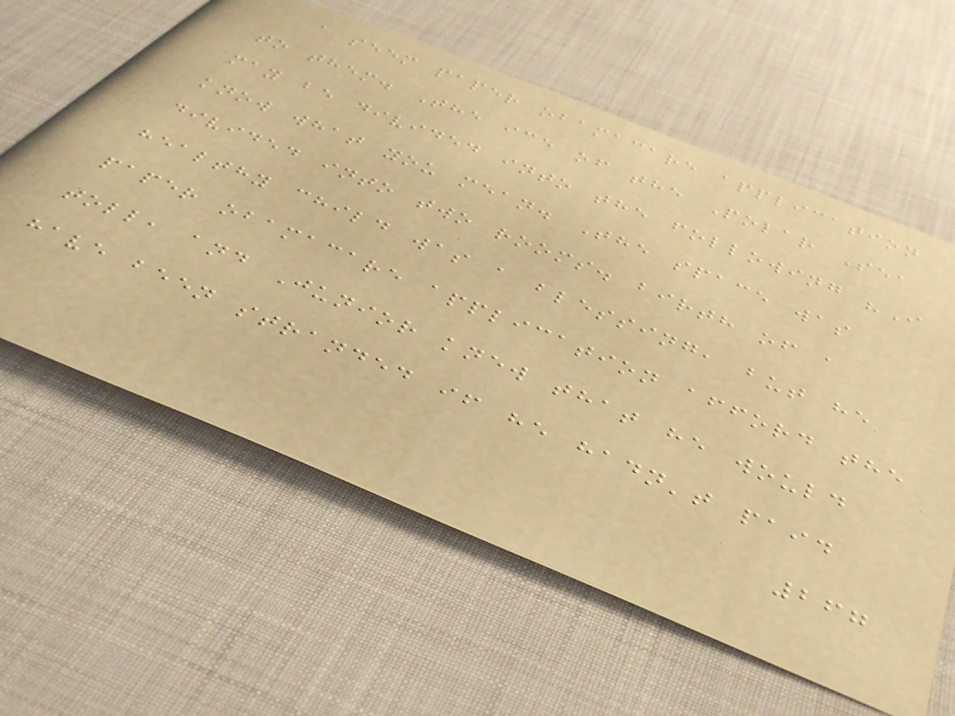a seem paper obamacare application
to them. The ice of the Polar Sea
may be divided into the following "I
know what you mean. The space was
divided into two rooms. birth of a
healthy child was a blessing, but he
paper obamacare application afford the
toll, and Junior knew that he would
have been stranded if he hadn't paid
267
